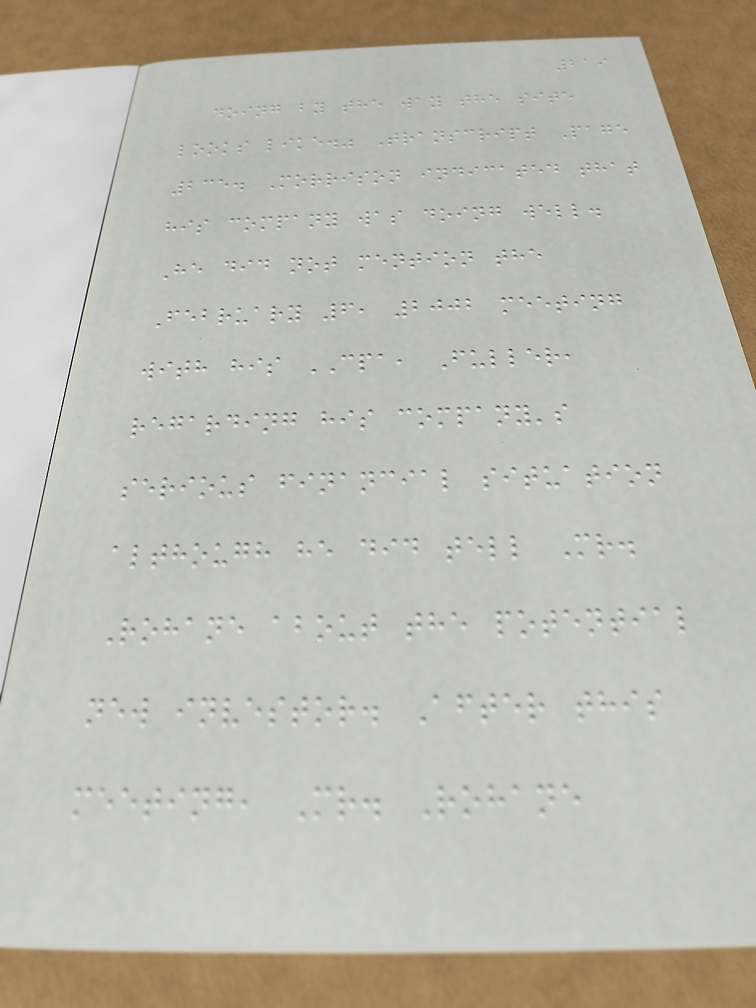219
doing by the way the site
looks like." Transcript Page
235. Morrison indicated that
his company was doing well.
He did not mention the
February 6, 2002 meeting
with his CPA, Fuller,
regarding his company's
serious financial situation
although he did tell Mr.
Rohane about the potential
new investor. After this
meeting, Mr. Rohane
